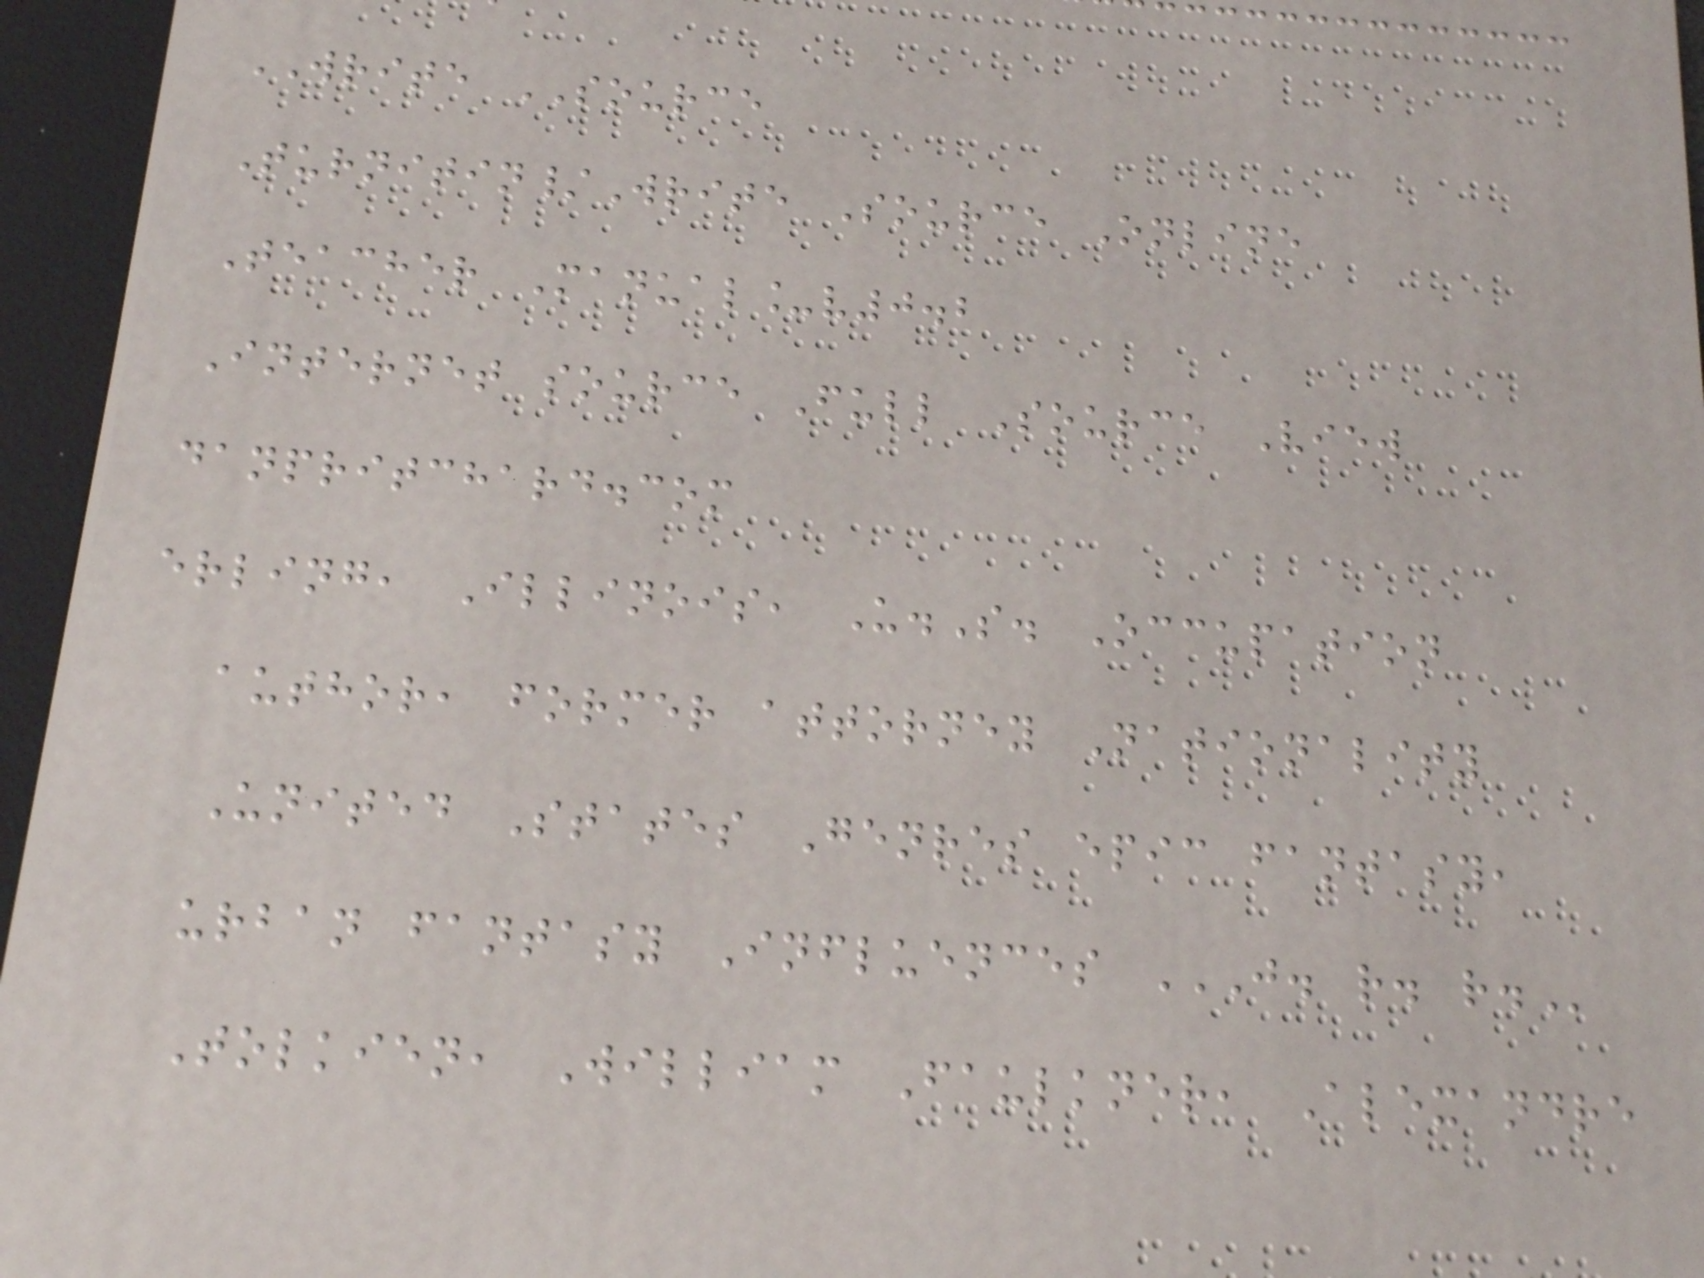WRITE SOURCE
Turnitin/Write Source Online
Teacher Manual_v0.2
Internet source Full Source View
danpritchard.com
erling, Illinois, U.S. Occupation
author, former attorney Nationality
United States Genres epic fantasy,
urban fantasy Influences J. R. R.
Tolkien, William Faulkner, Alexandre
